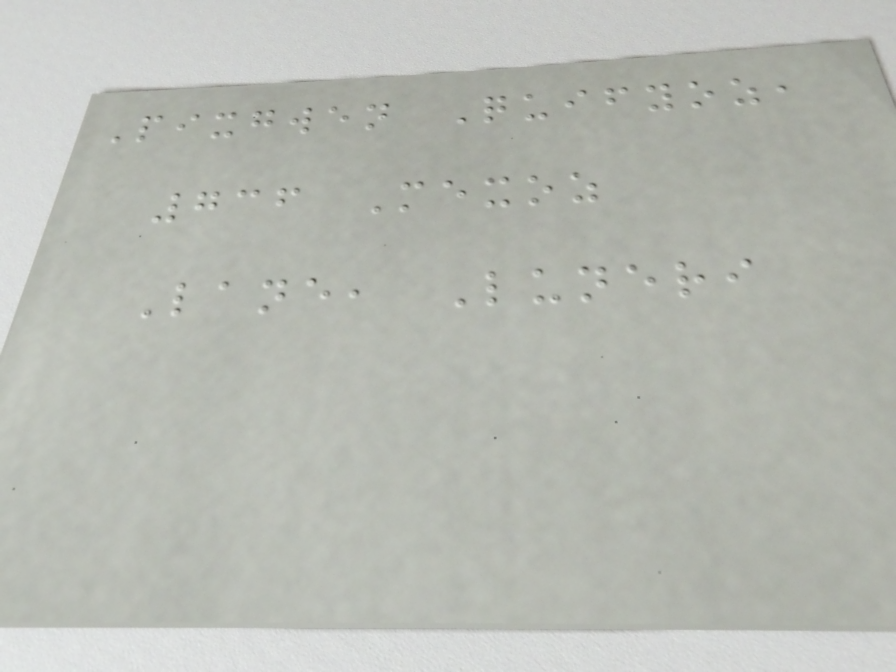Pixgwen Quifyoz,
736 Mexoz
Lane, Luneri
